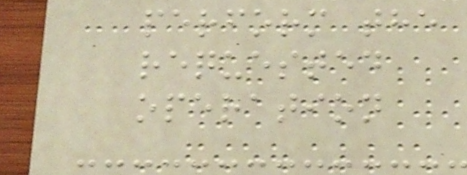perform the
requested
operation
